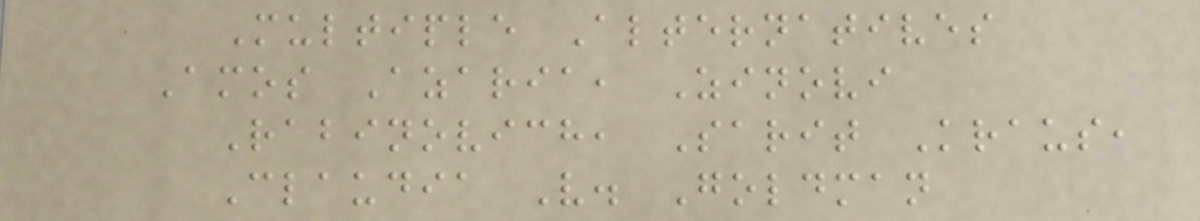Multiple Alternatives
Amos Azaria, Zinovi
Rabinovich, Sarit Kraus,
Claudia V. Goldman
